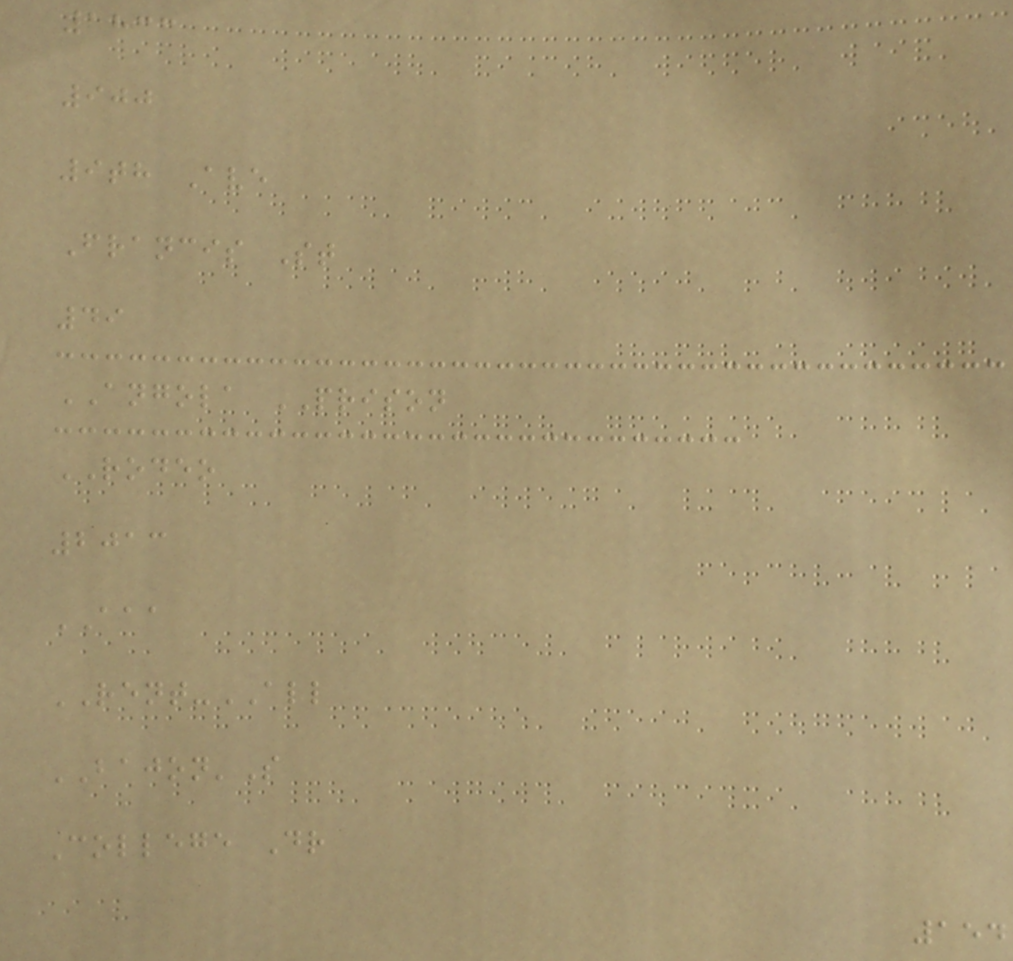1833
900
9th Ave
Francis St
49
ANGOLA PRISON
RODEO
2013
AAA
RENT-ALL
BAJON'S
College Dr
154
